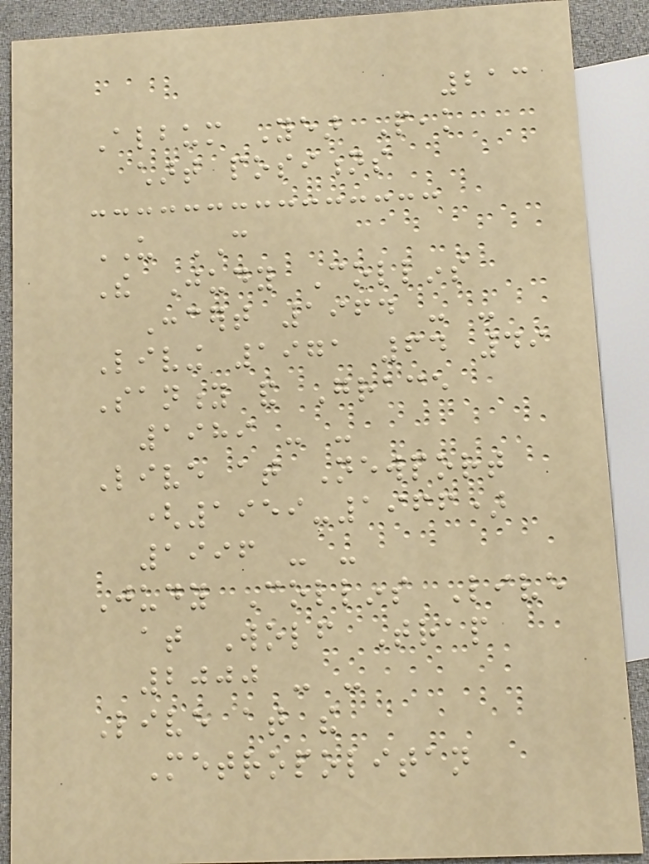213
Album Year Peak
chart positions
US CAN
The Judy Collins
Concert 1964 - -
Living 1971 64 49
Sanity and Grace
1989 - -
Live at Newport
(1959-1966)
1996 - -
Judy Collins Live
at Wolf Trap
2000 - -
Live at the
Metropolitan
